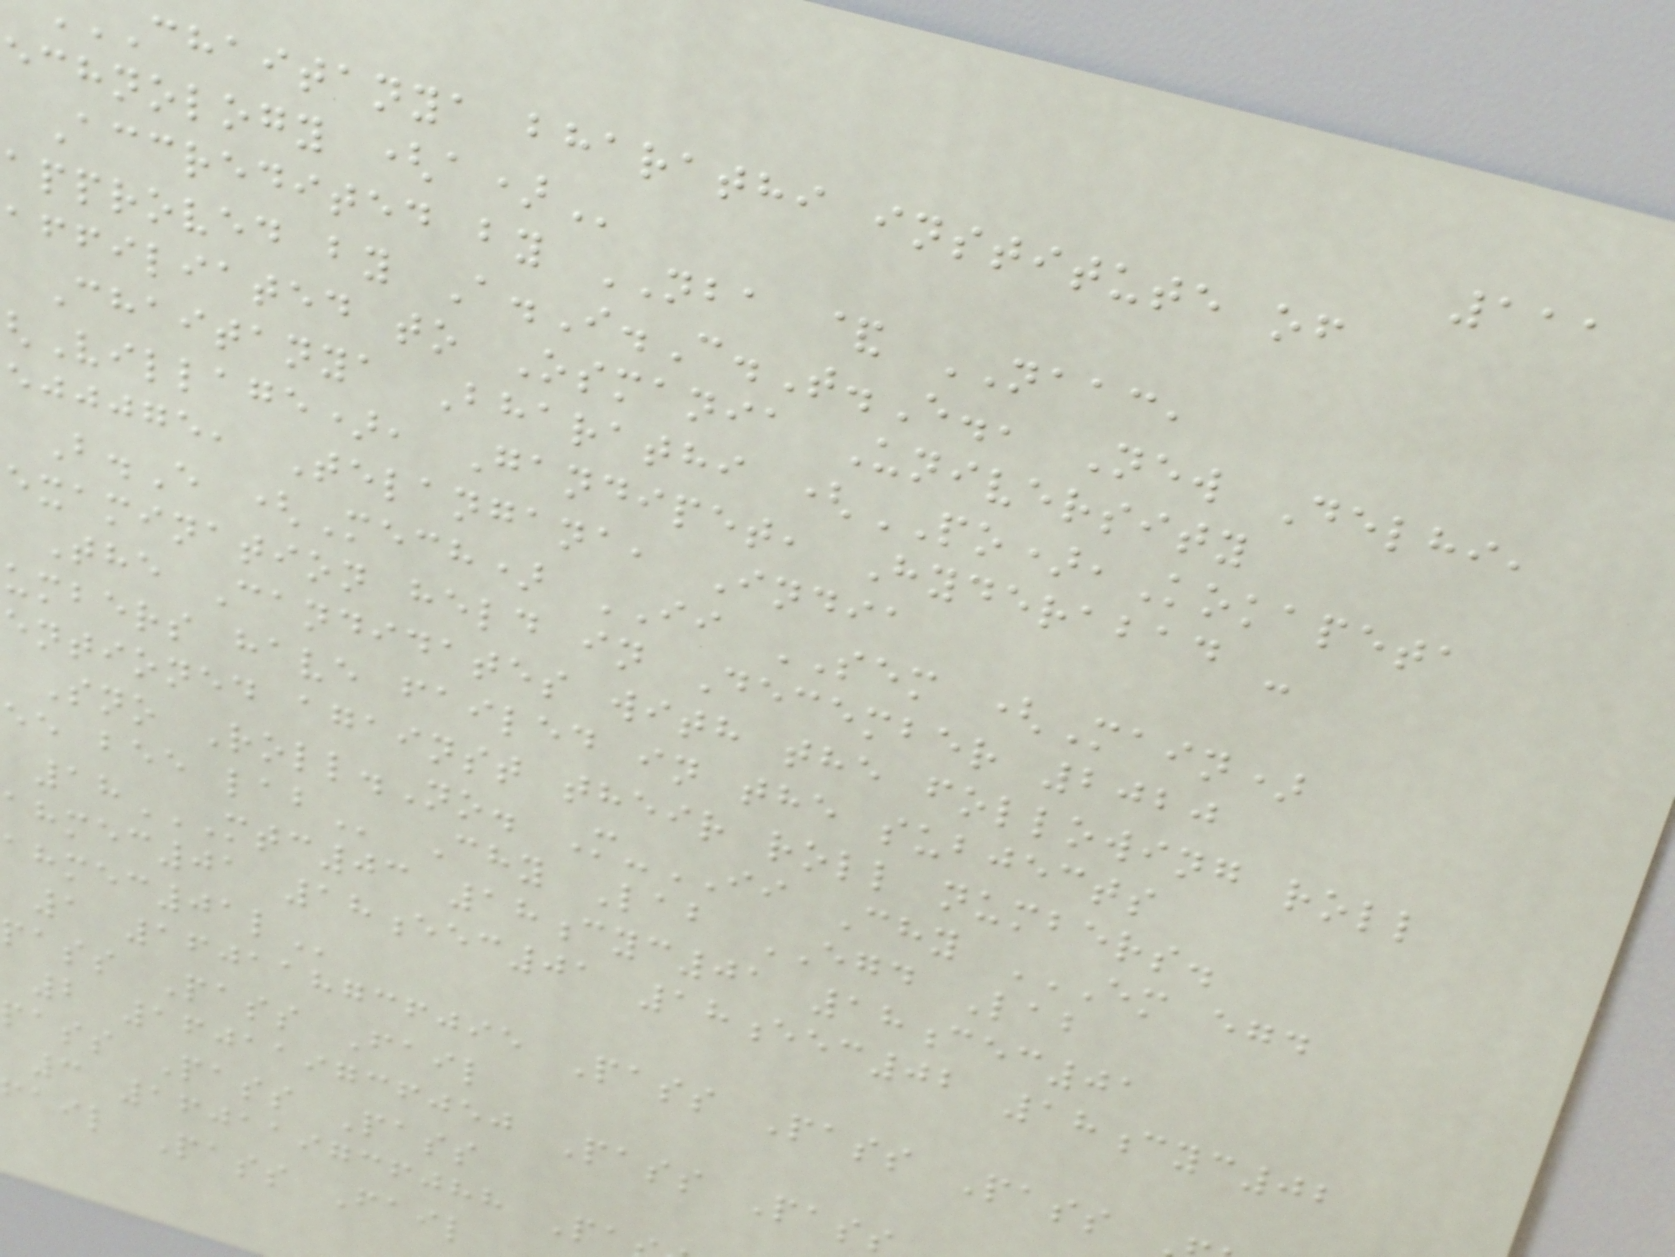111
chaitanya bharathi institute of
echnology
Accredited by NBA & NAAC,
approved by A.I.C.T.E., New Delhi,
affiliated to Osmania University
Chaitanya Bharathi (PO),Kokapeta
Village), Gandipet, Hyderabad -
ejjjge, Telangana, India
B.E (Mech) II SEM (Main)
examination held in December 2020
The Candidates with the following roll
umbers have failed in the subjects
entioned against their roll numbers.
Sno Roll.No. M-II Chy EM EGD
18MTC03 18CYC01 18CEC01
mec01 18eec01 18eec02 18cyc02
1 160118736095 Pass Pass Pass
pass Pass Fail
2 160119736050 Pass Pas
pass Pass Pass
3 160119736088 Pa
fail Pass Fail
